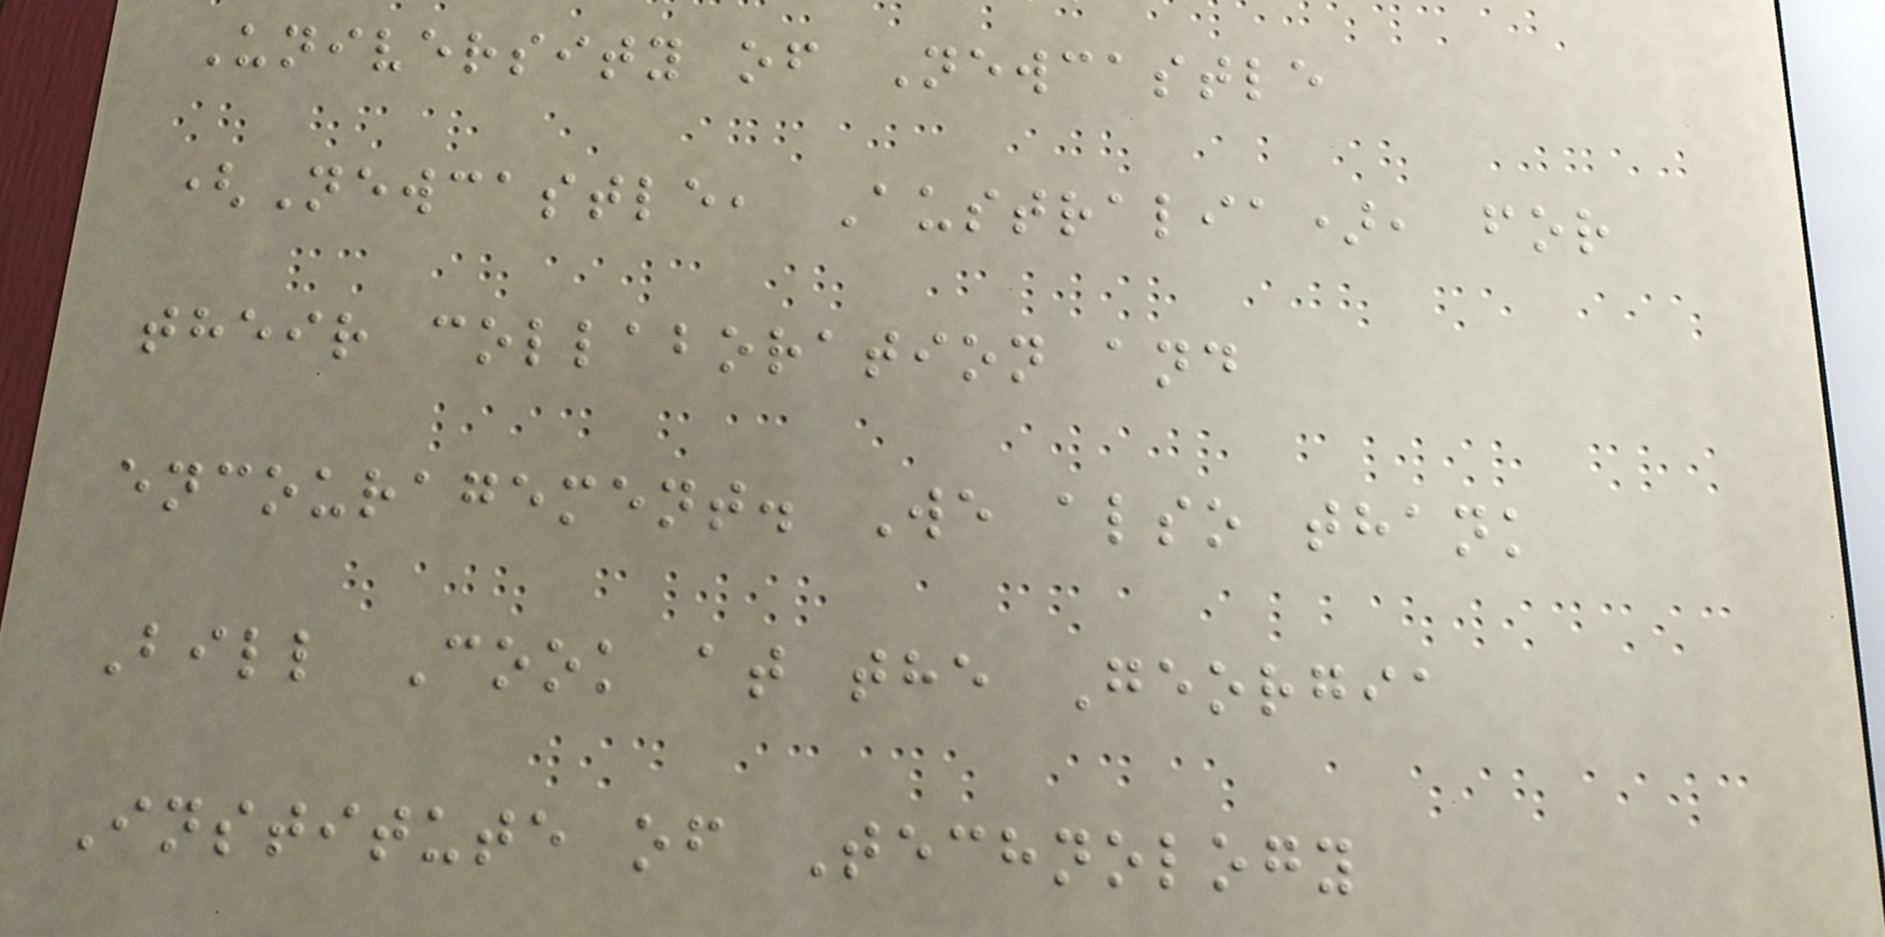University of Newcastle
(Newcastle, Australia), for
their collaboration and
encouragement. We also thank
Bill Cook at the Georgia
Institute of Technology
